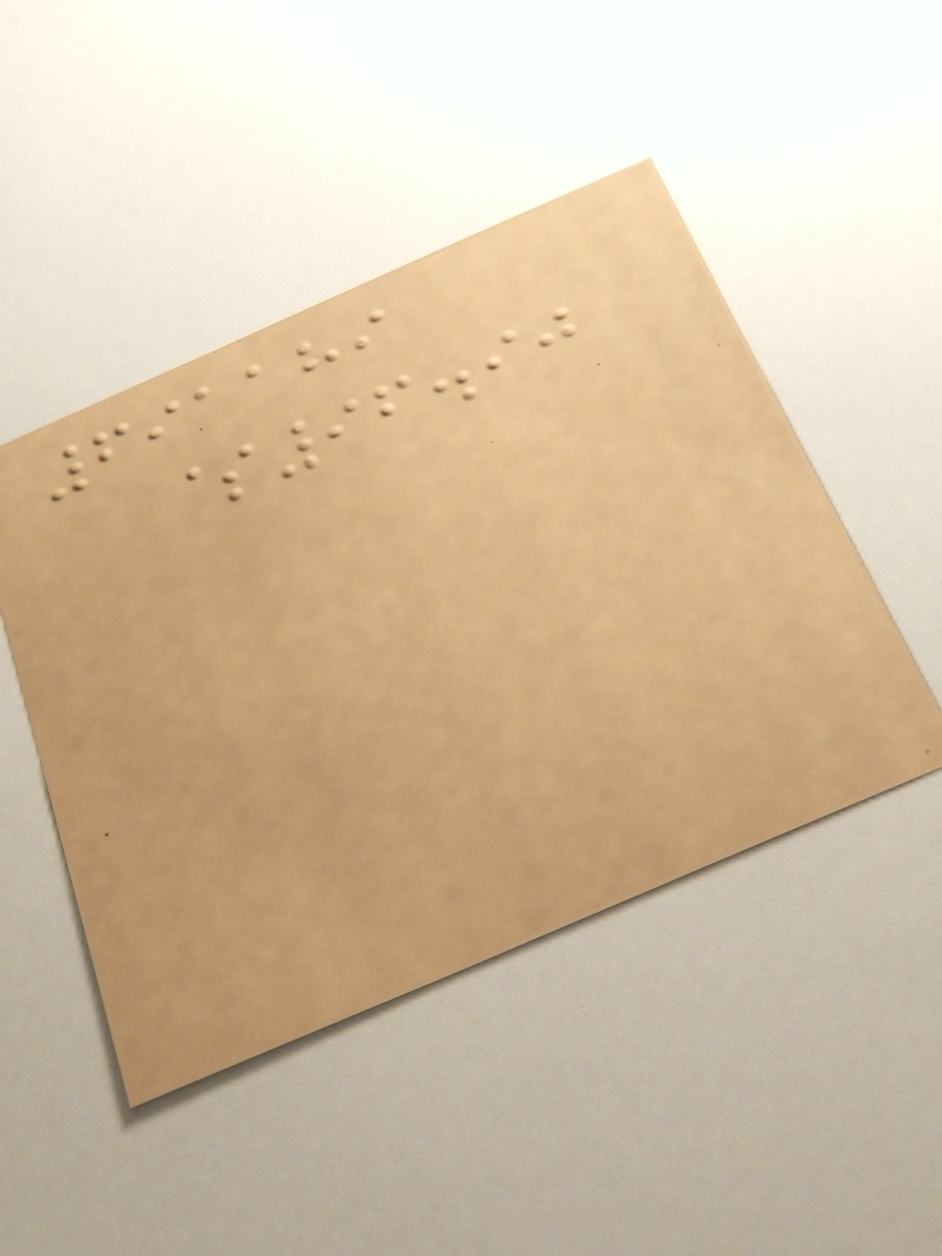691189
$96.90
